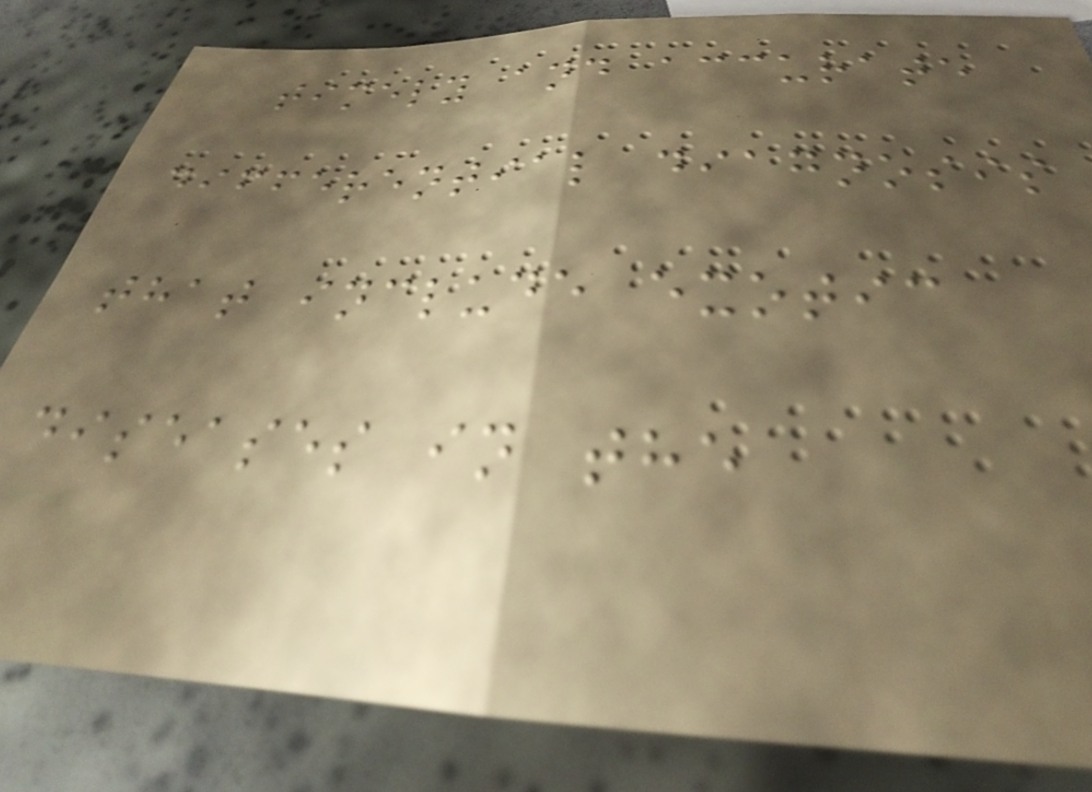timely and accurate
differential diagnosis
that include exotic
diseases in the
